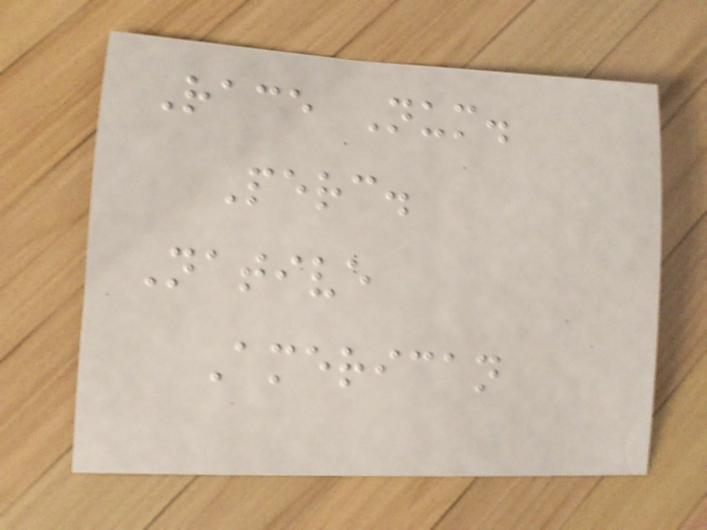Race Num.
Perc.
Native
American
